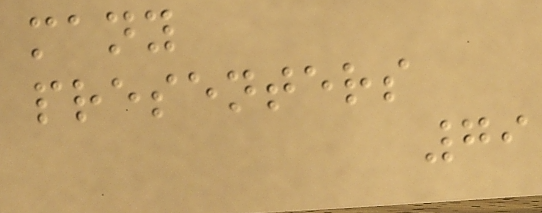many
presenters
79
